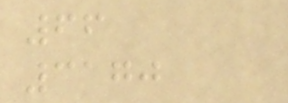66
3170
